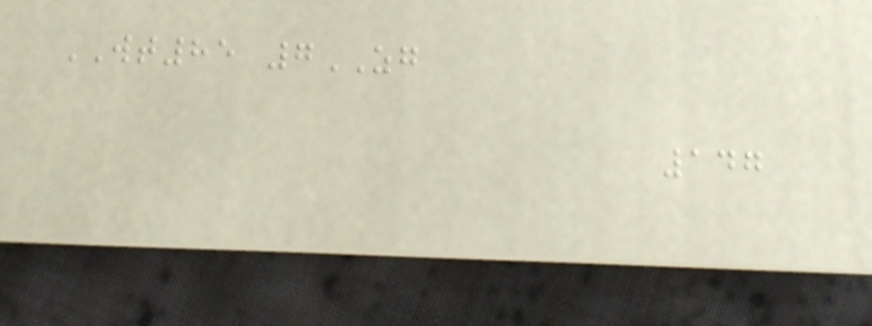WT85 7ZG
147
